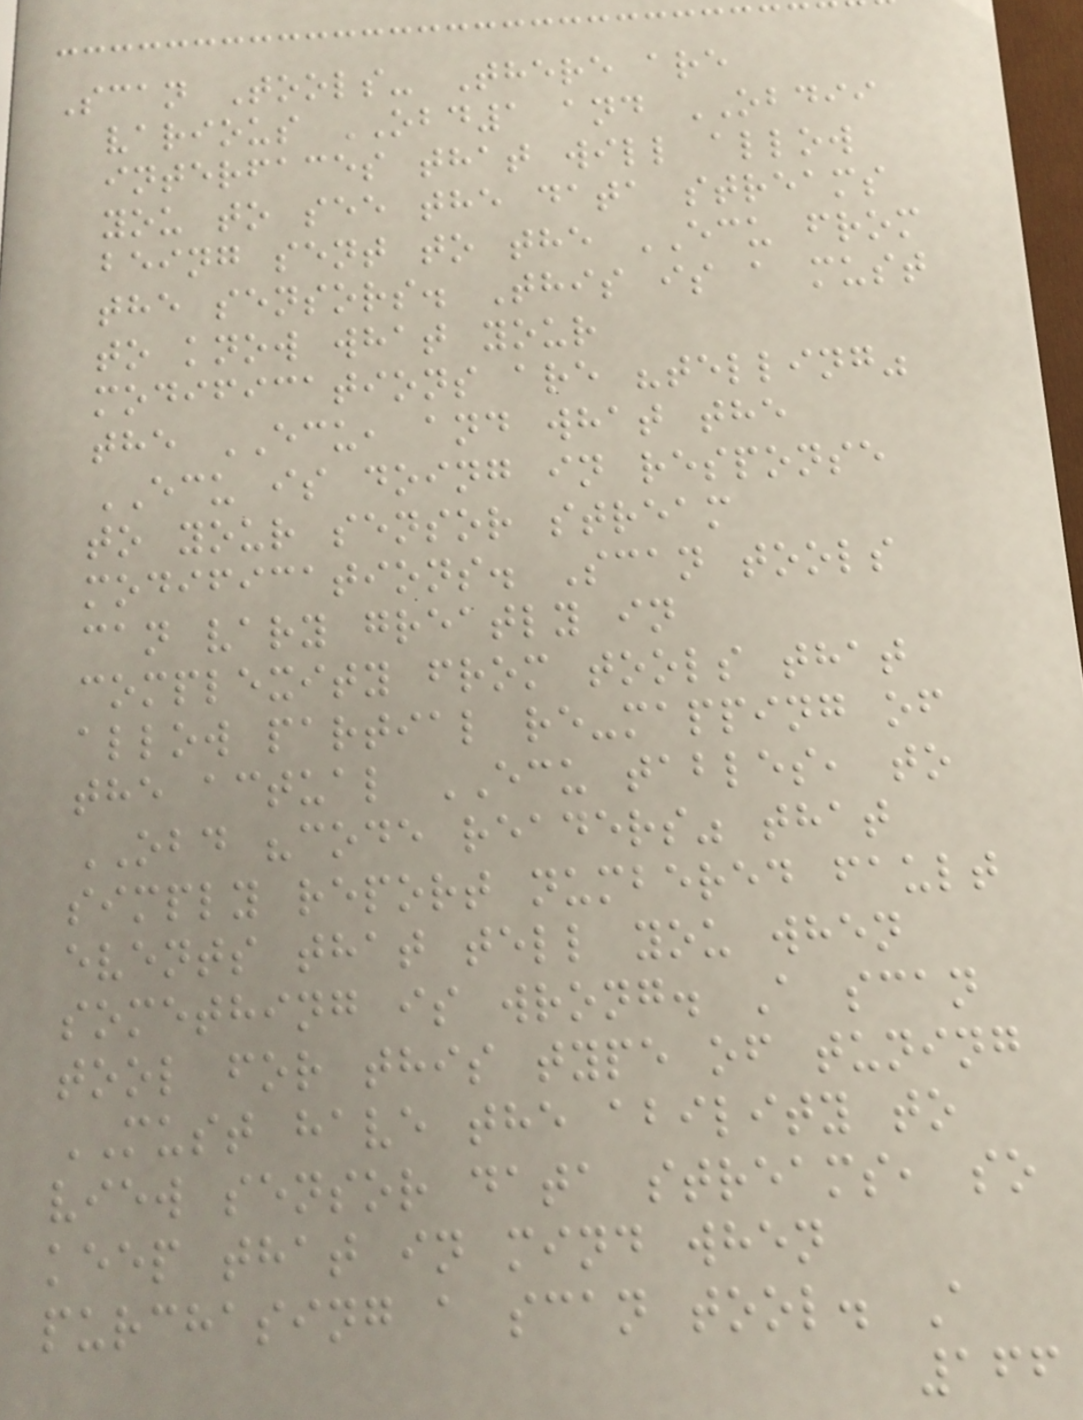Scan Tools- There are
various OBD1 and OBDII
interfaces that will allow
you to see the data streams
being sent to the ECU from
the sensors. This is a must
to know what your
modifications are "telling"
the ECU, and what the
ECU is doing in response
to your sensor stream
modifications. Scan tools
can vary greatly in
complexity from tools that
allow partial re-mapping of
the actual ECU tables, to
OBD "code readers" that
simply report numbered fault
events that tell you when
something is wrong. A scan
tool for this type of tuning
MUST have the ability to
view sensor data streams, so
keep that in mind when
purchasing a scan tool. A
166
